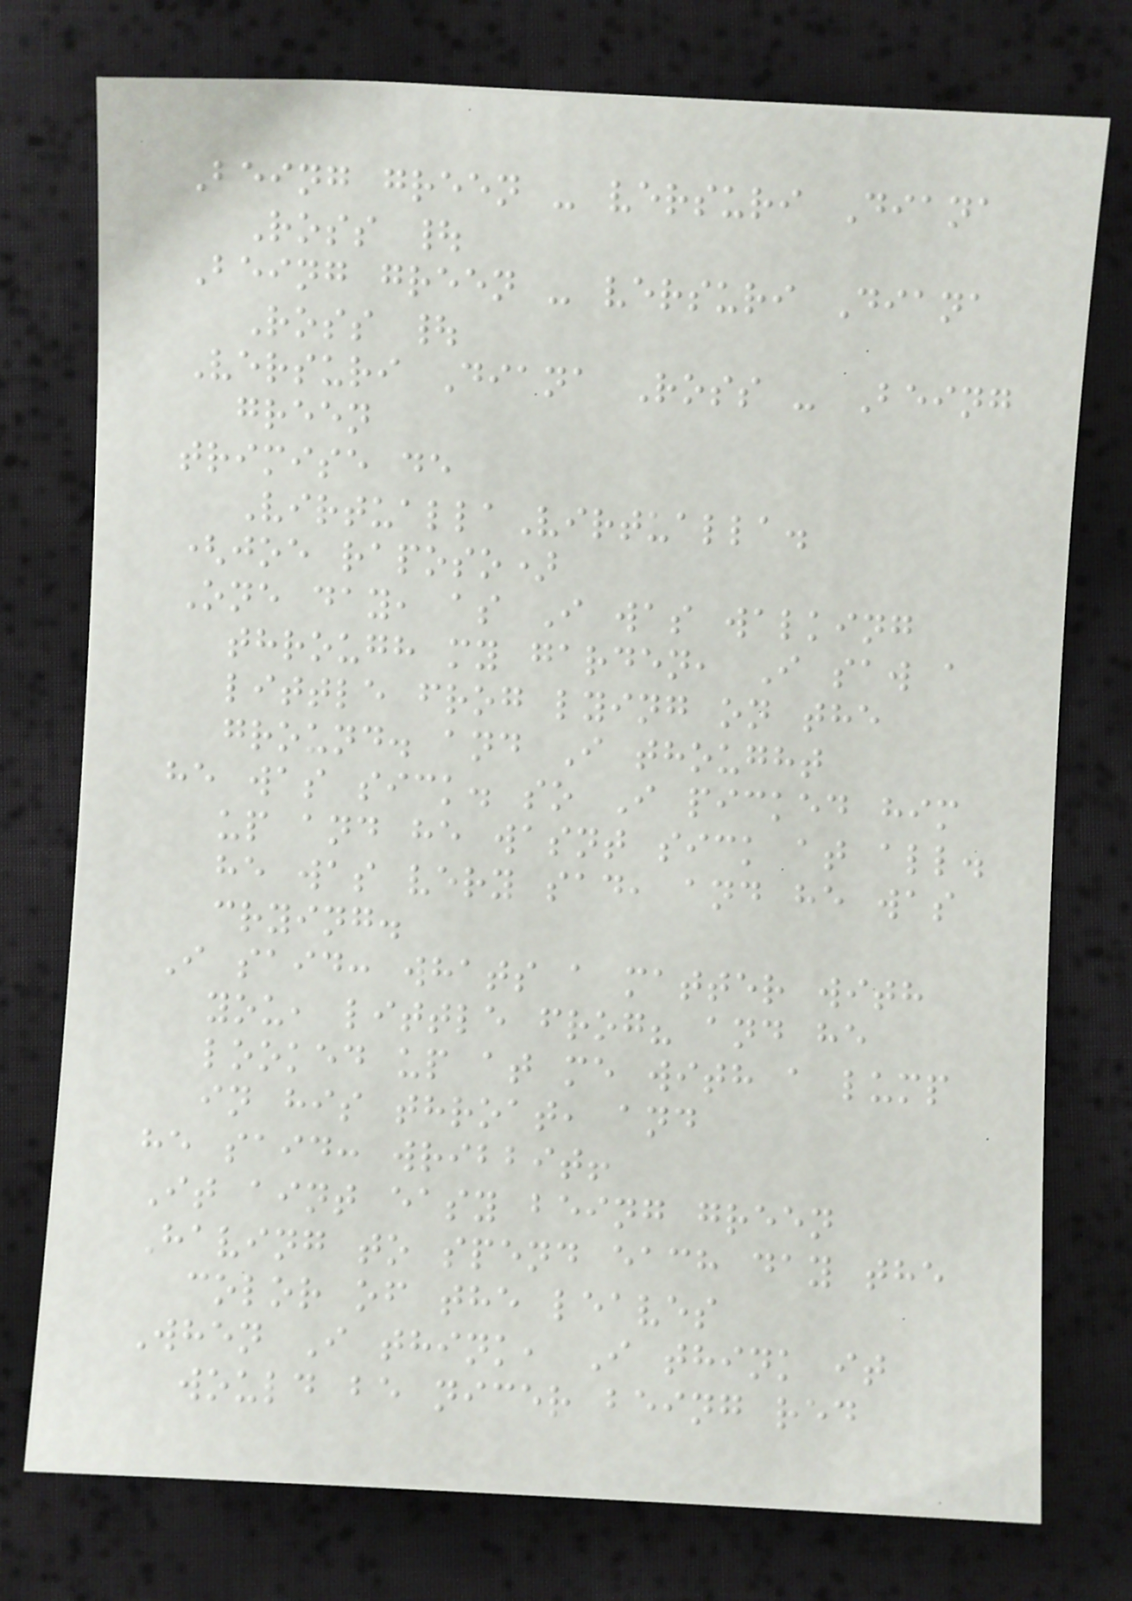Being green - versuri Diana
Ross |
Being green - versuri Diana
Ross |
Versuri Diana Ross - Being
green
trimise de
VirtuallaVirtualla.
(joe raposo)
One day, as I was walking
through my garden, I saw a
little frog lying on the
ground. and I thought
he was sick. so I picked him
up and he wasnt sick at all.
he was very sad, and he was
crying.
I said: whats a matter with
you, little frog? and he
looked up at me with a lump
in his throat, and
he said: wribbit!
It aint easy being green
Having to spend each day the
color of the leaves
When I think, I think it
would be nicer being red
